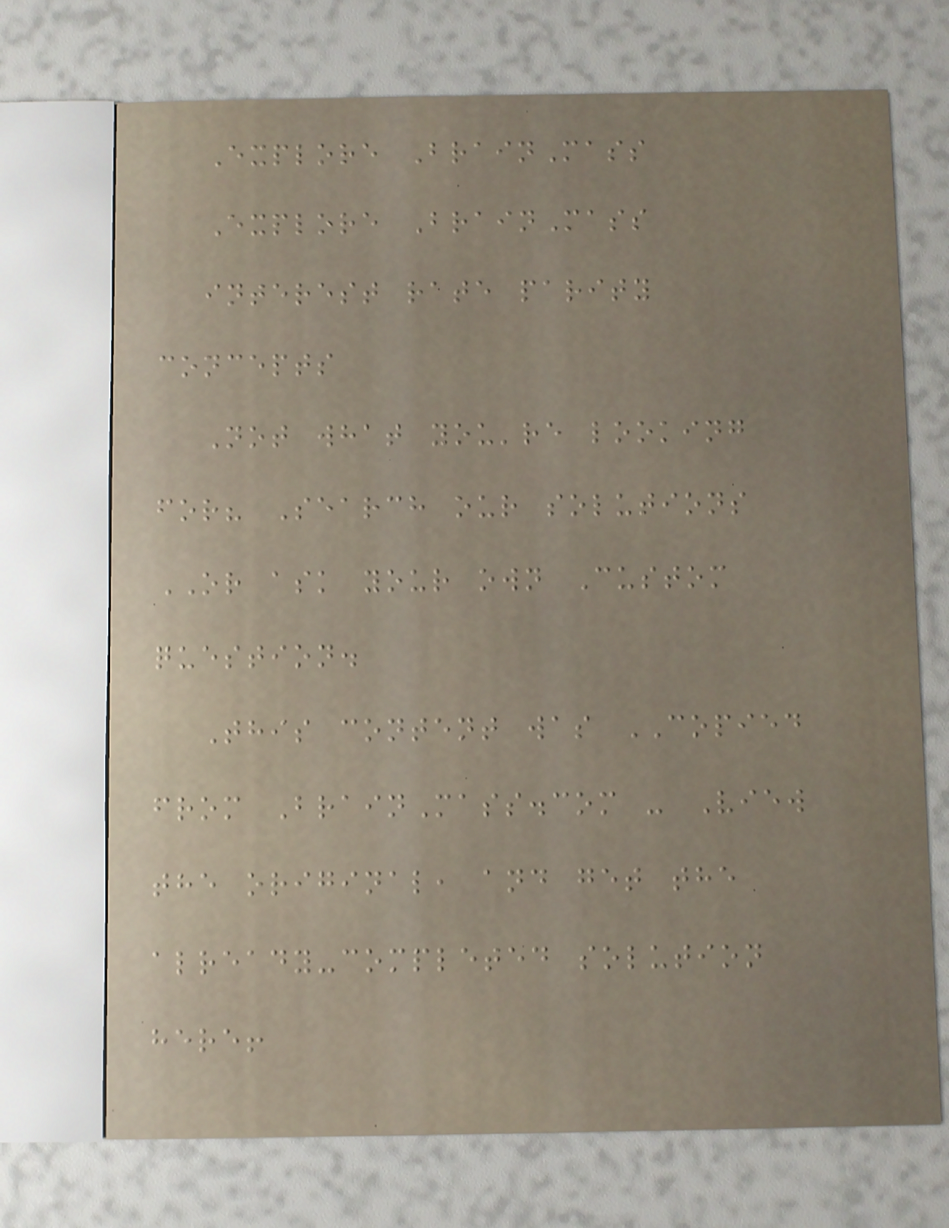Explore BrainMass
Explore BrainMass
interest rate parity
concepts
Not what you're looking
for? Search our solutions
OR ask your own Custom
question.
This content was COPIED
from BrainMass.com - View
the original, and get the
already-completed solution
here!
